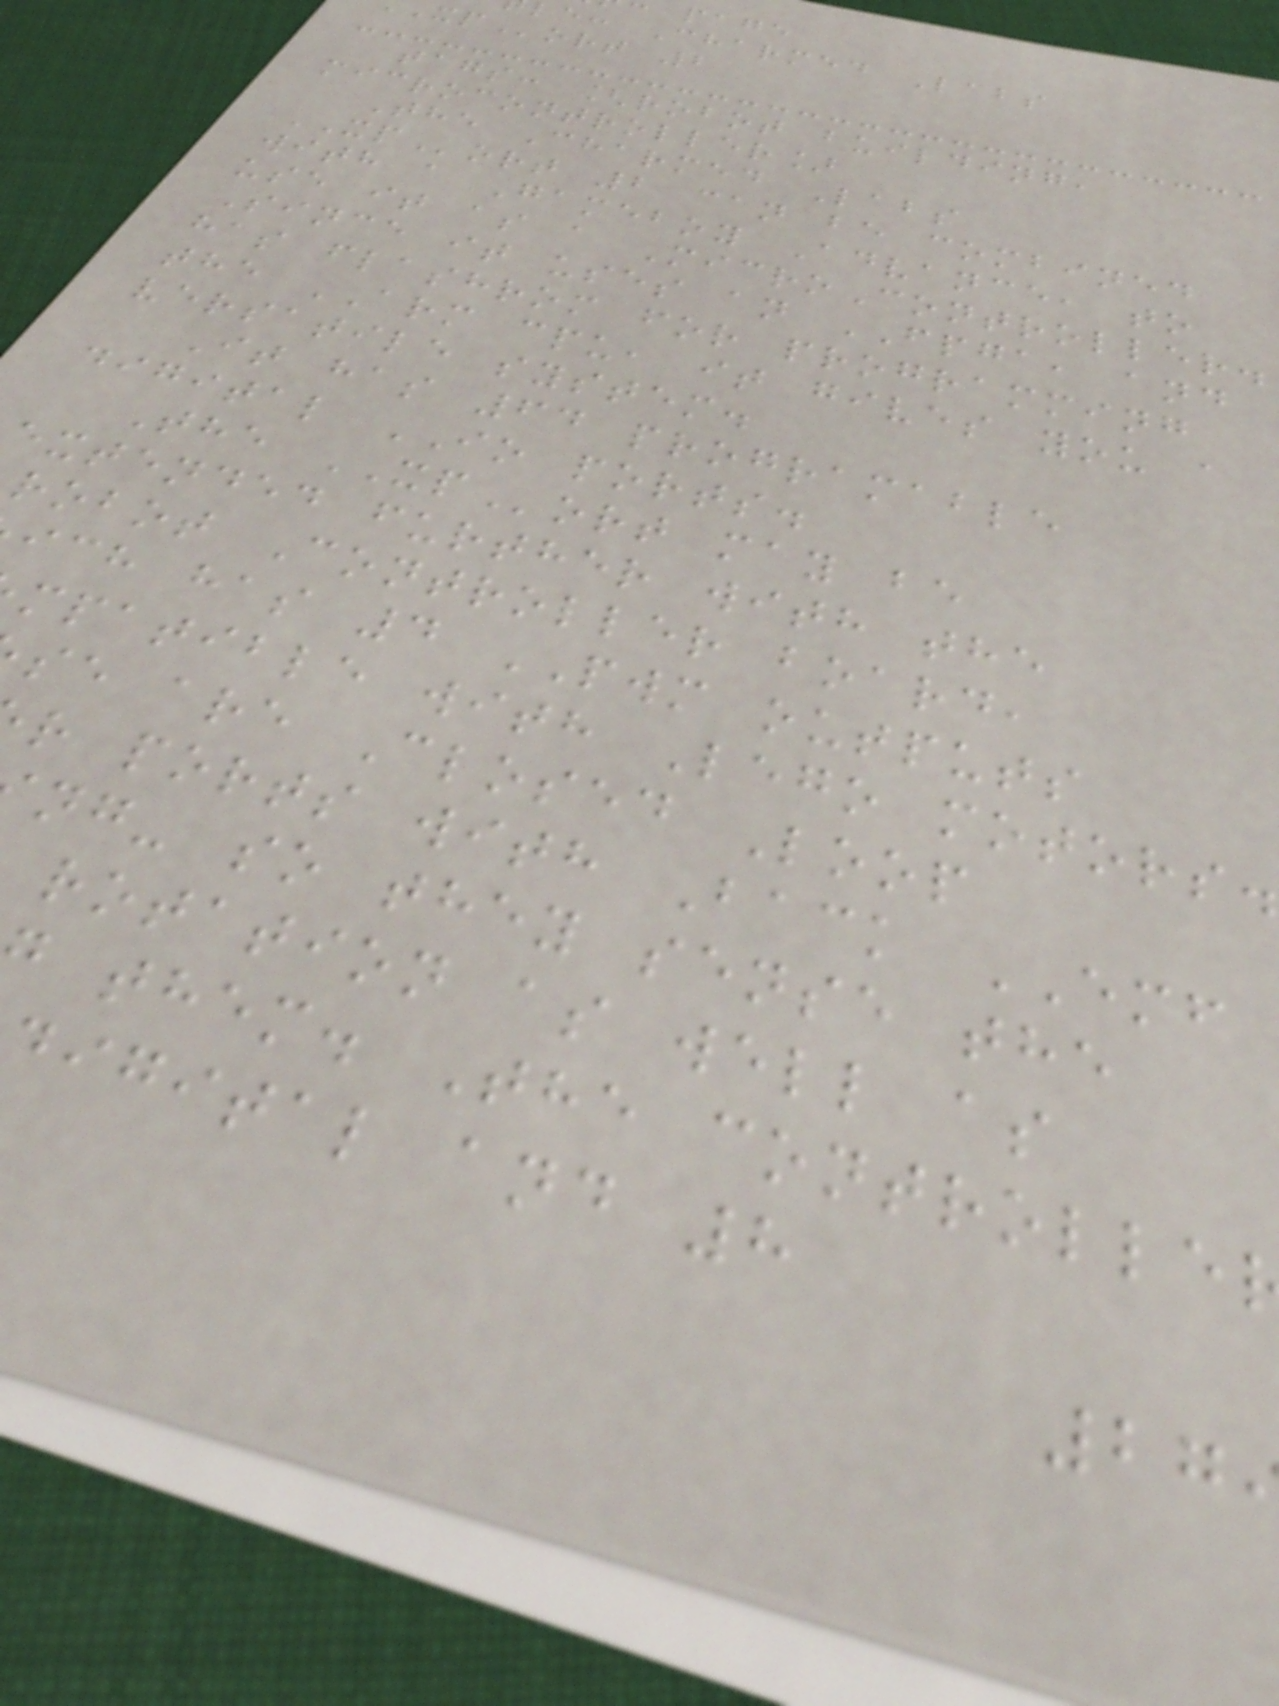page
e: Charmed Labs
ort 2
tags: [robot building,
microcontroller]
The Charmed Labs
XPort 2 can be combined
with a Gameboy Advance, to
use it as a MicroController.
Since it uses an FPGA, and
has flashrom for programming
the ARM cpu, it gives you a
versatile system.
It has 64 programable
digital IO ports.
The XPort may be
extended further with the
robot Controller board,
ich has 4 PWM outputs
mpatible with Lego motors.
se are Closed Loop
r ports with Back EMF
ng- so they sense the
rotation as well as
them. The controlle
igital and 8
